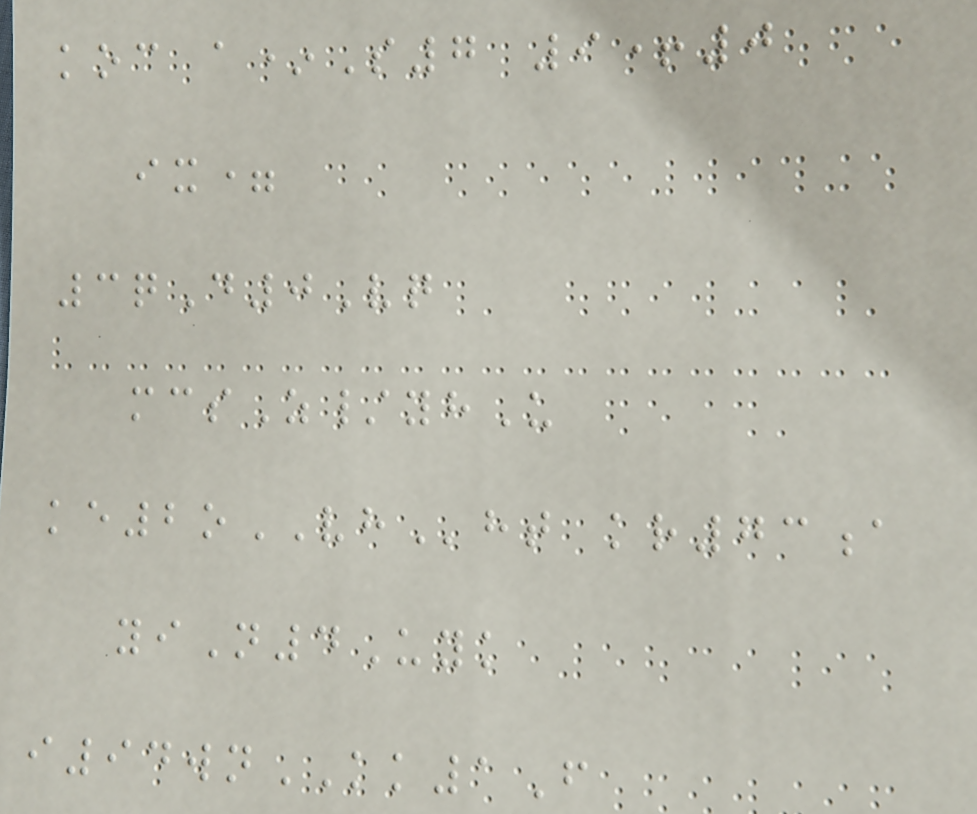koc a*S7 9+0
ix=
3qD0Vq
mcsZ/yhU
ke2oVHht kr73a
yiN4Uyk
i94wnKK1F
